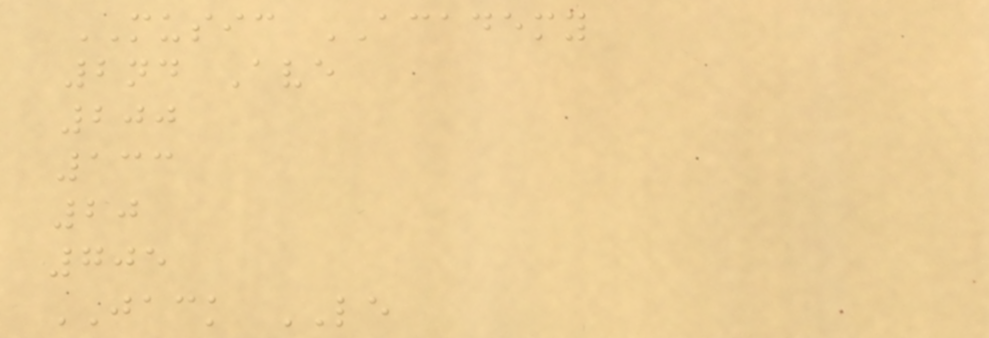MUSIC ACADEMY
2nd Ave
200
133
20
705
JACK LE
